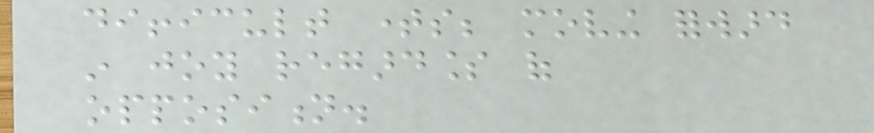difficult times; moving forward
in joy regardless of
opposition.
